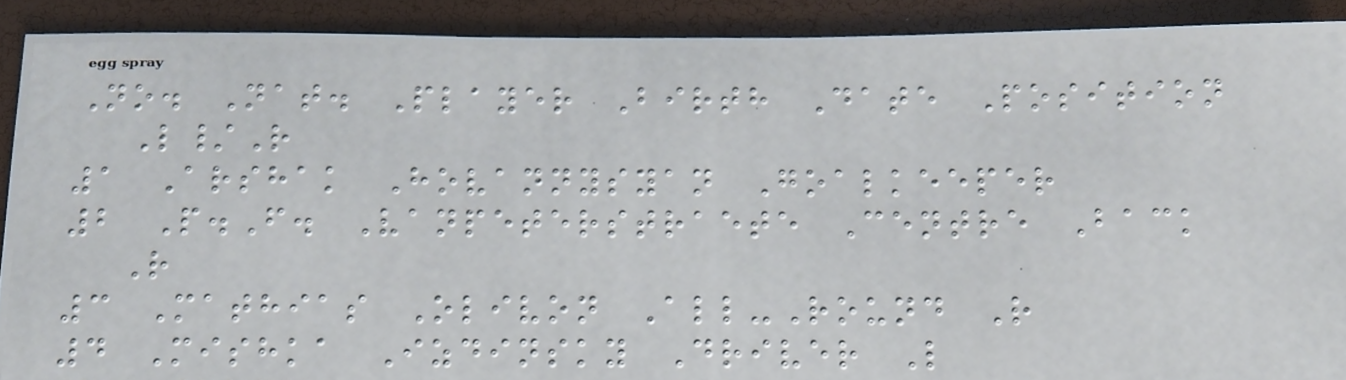No. Nat. Player Birth Date Position
L/R
1 Arshak Hovannysyan Goalkeeper
2 P.F. Vanpeterstraete Centre Back
R
3 Mathias Olivon All-Round R
4 Mishka Izdinsky Driver L
